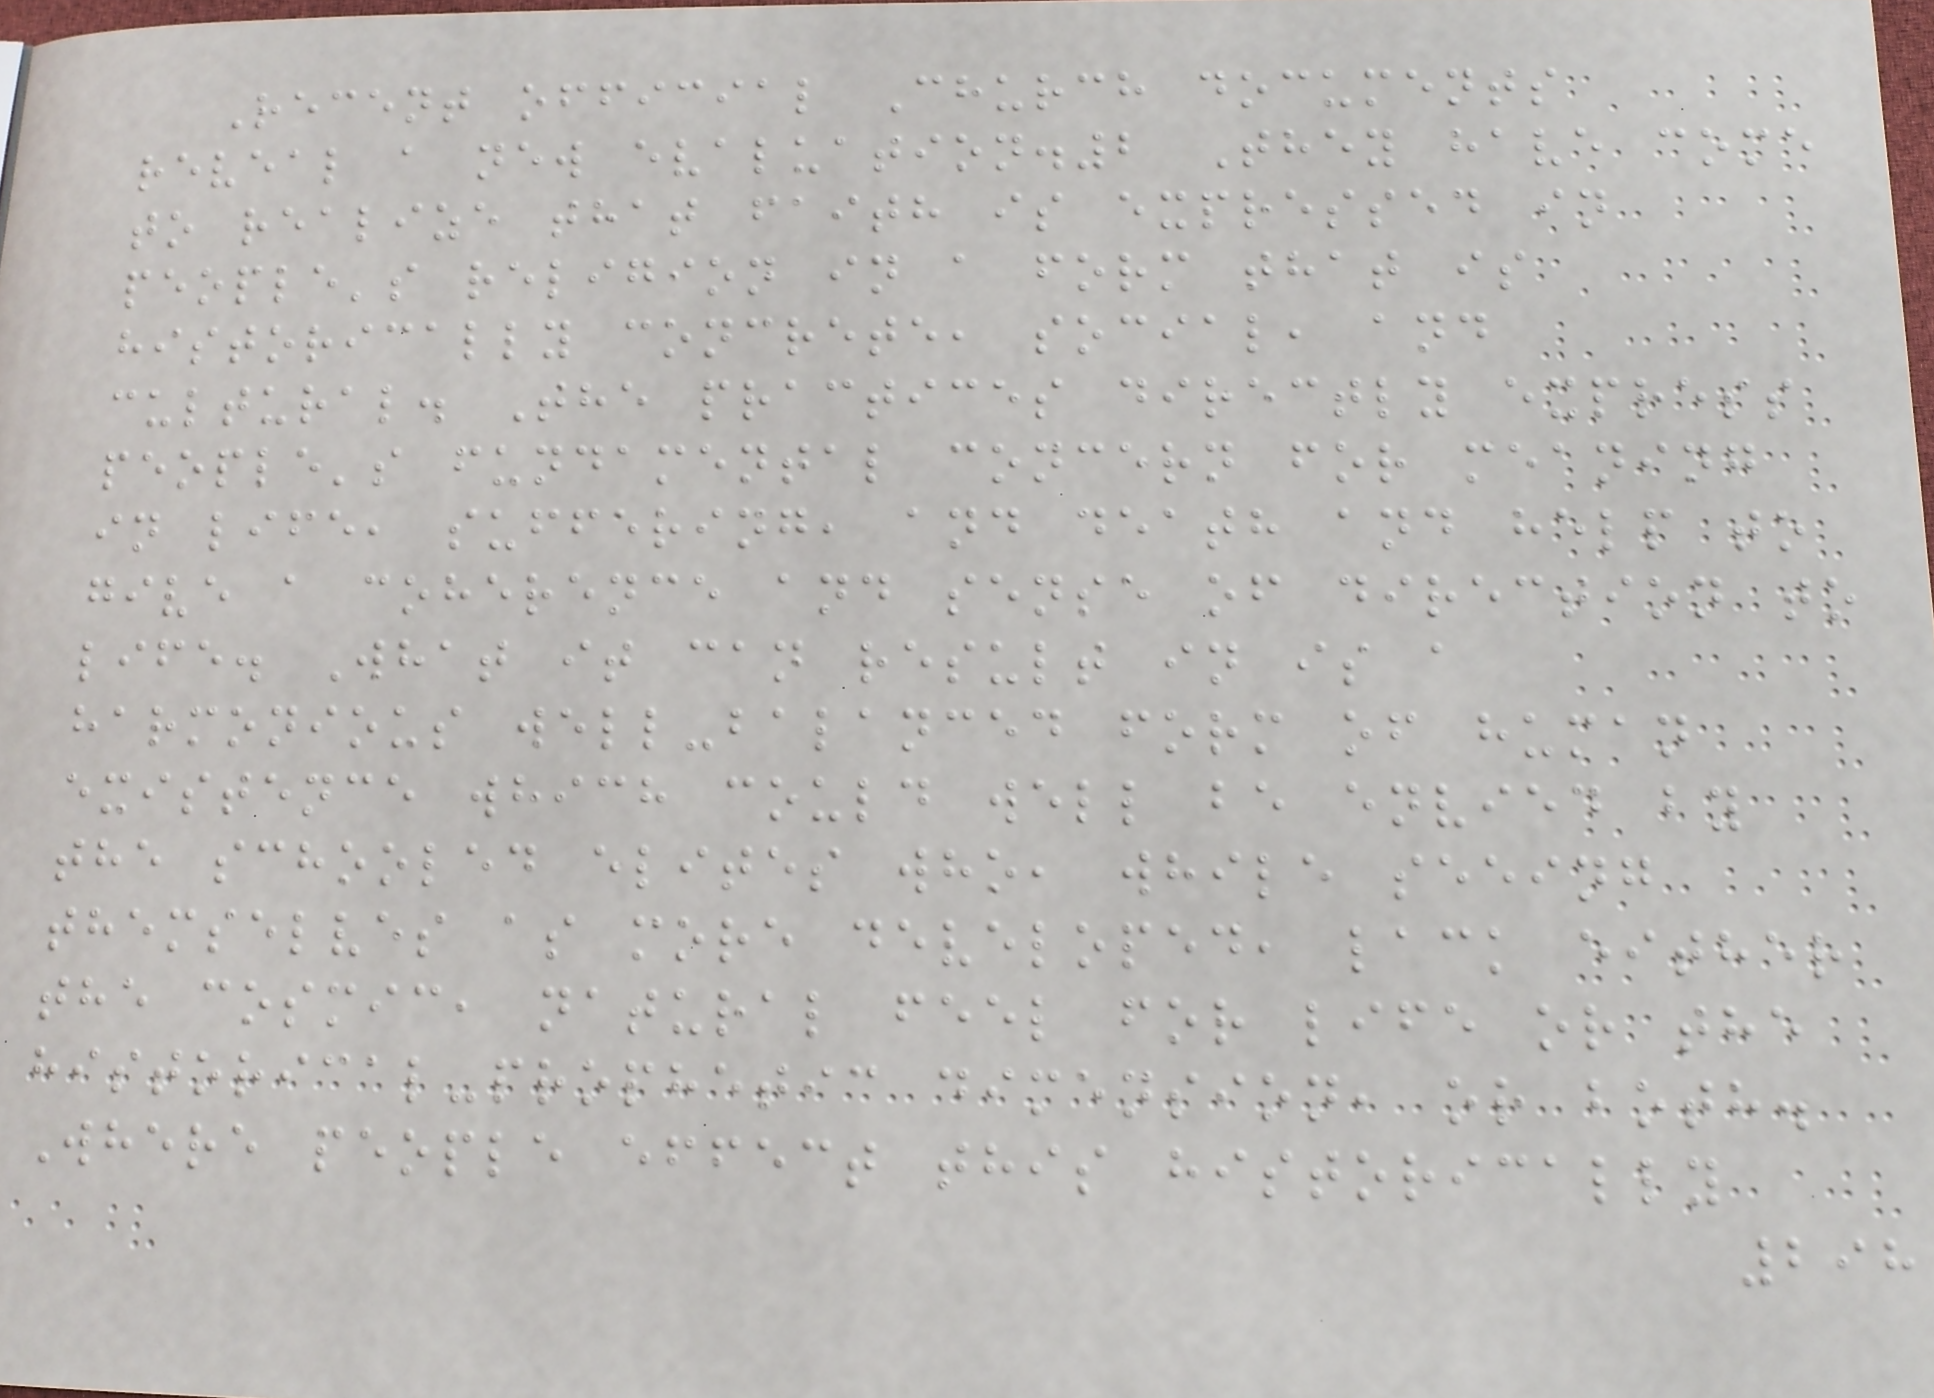Recent official Church documents
reveal a new evaluation.2 They have come
to realize that faith is expressed in
people's religion in a form that is
historically concrete, social, and
cultural. The practices directly express
people's fundamental concern for meaning
in life, suffering, and death and help to
give a coherence and sense of direction to
life. What it can result in is a
harmonious well-balanced form of human
existence which could well be envied by
the schooled elites who, while seeing
themselves as more developed, lack either
the cosmic, natural feel for life or the
historical-prophetic dimension, or both.
Where people effect this historically
298
